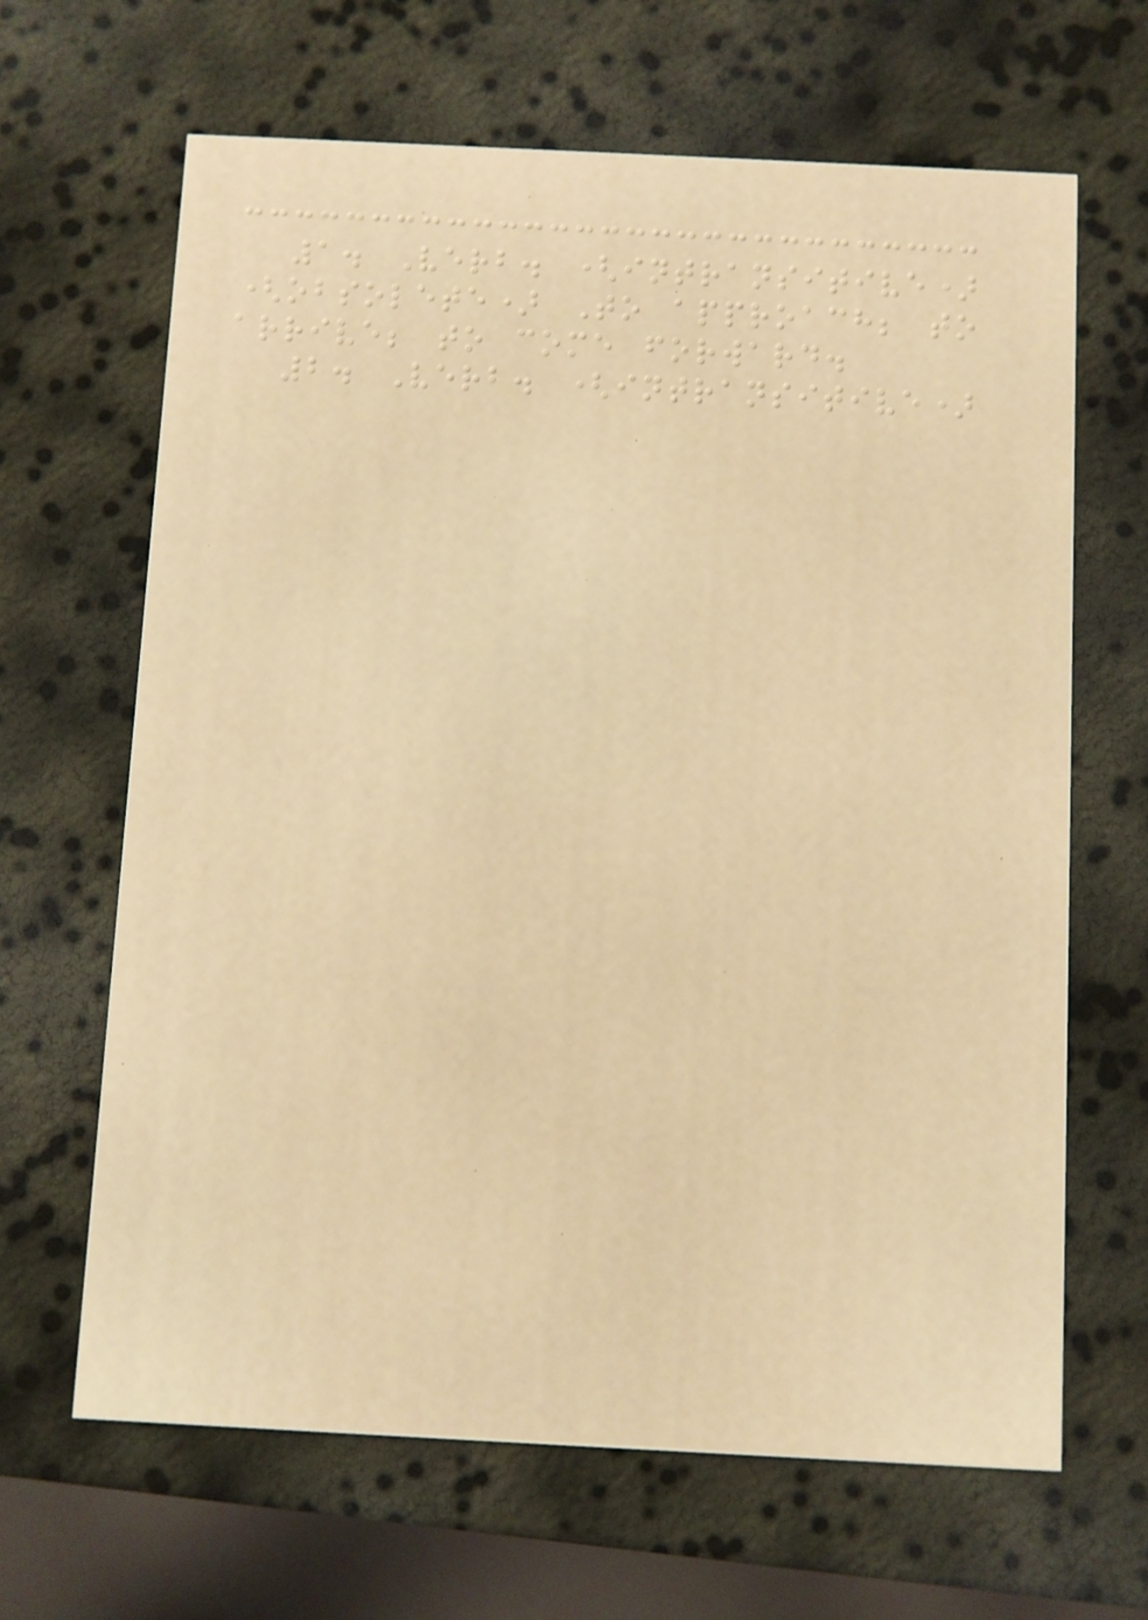1. Verb. (intransitive)
(obsolete) To approach; to
arrive; to come forward.
2. Verb. (intransitive)
